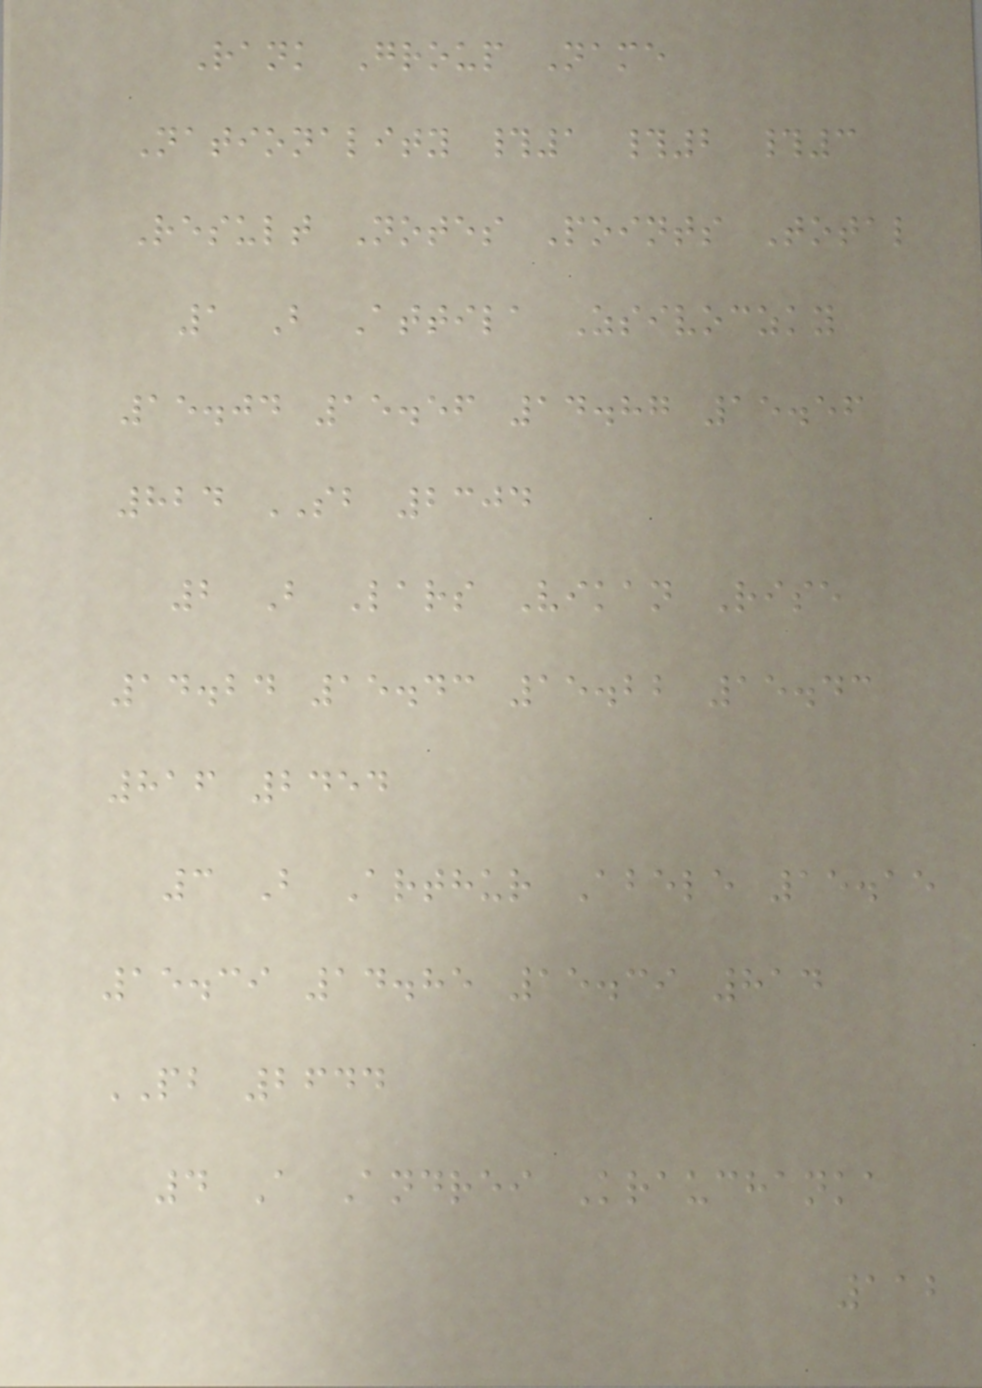Rank Group Name
Nationality #1 #2 #3
Result Notes Points Total
1 B Attila Zsivoczky
15.04 15.56 14.87 15.56
824 SB 2304
2 B Lars Vikan Rise
14.24 15.43 15.22 15.43
816 2454
3 B Arthur Abele 15.15
15.39 14.85 15.39 814
PB 2644
4 A Andrei Krauchanka
112
